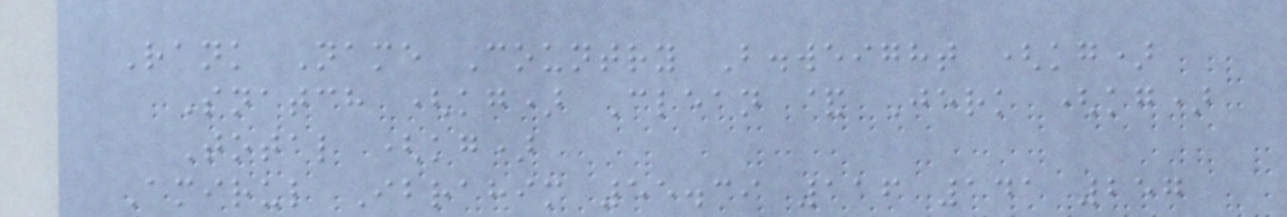Rank Name Country B.weight (kg)
Snatch (kg) Clean & Jerk (kg)
Total (kg)
Amirul Ibrahim 55.39 116 141 257
